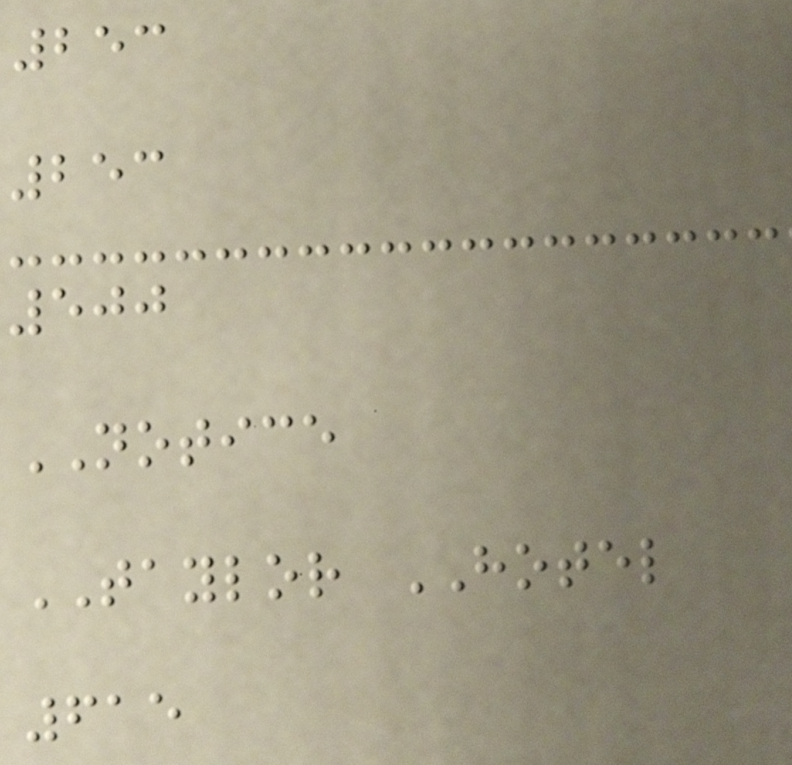253
253
500
NOTICE
TAYLOR HOTEL
615
